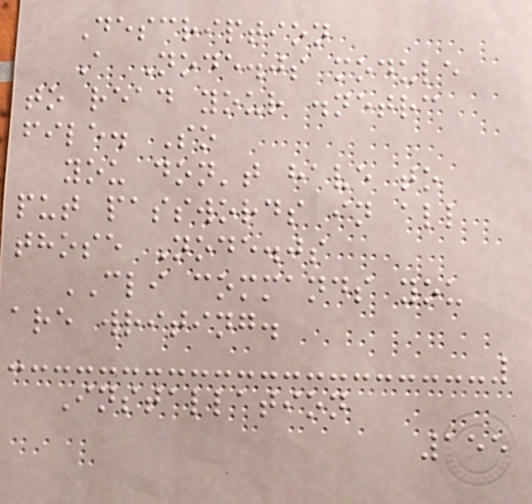Description
A Node.js module
to read your .netrc
file. So
you don't have to
put passwords in all
those Node.js
CLI commands you
are writing.
Installation
155
